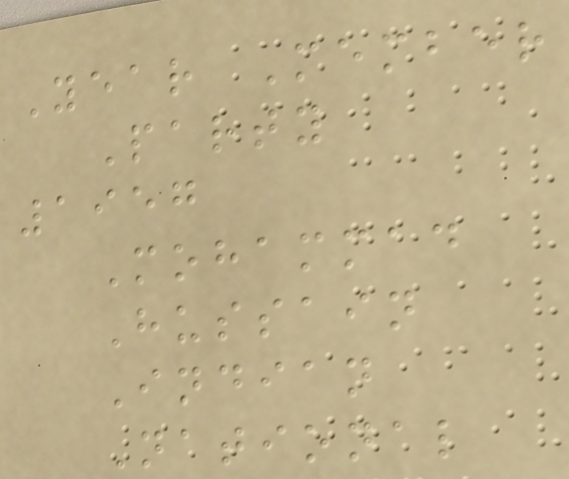Year Member
Party
1957
Mohammad
Hussain
Indian
National
